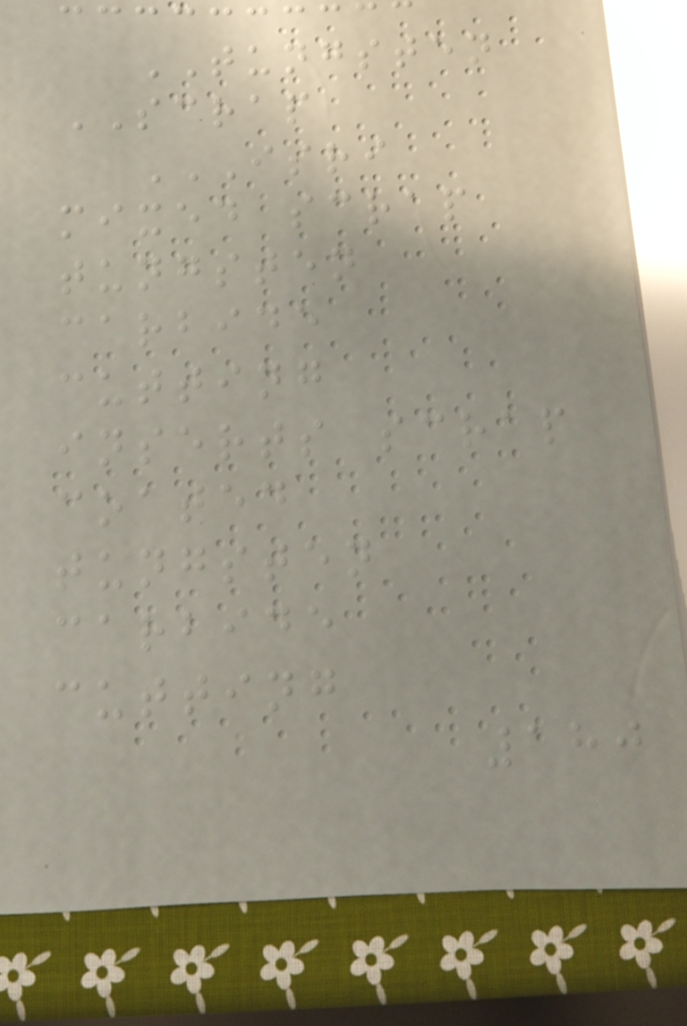TUNGSTEN
SCRAP
ISRI
MIXED SCRAP
TUNGSTEN
CARBIDE
CUTTING
INSERTS SCRAP
COATED
TUNGSTEN
CARBIDE
CUTTING
180
